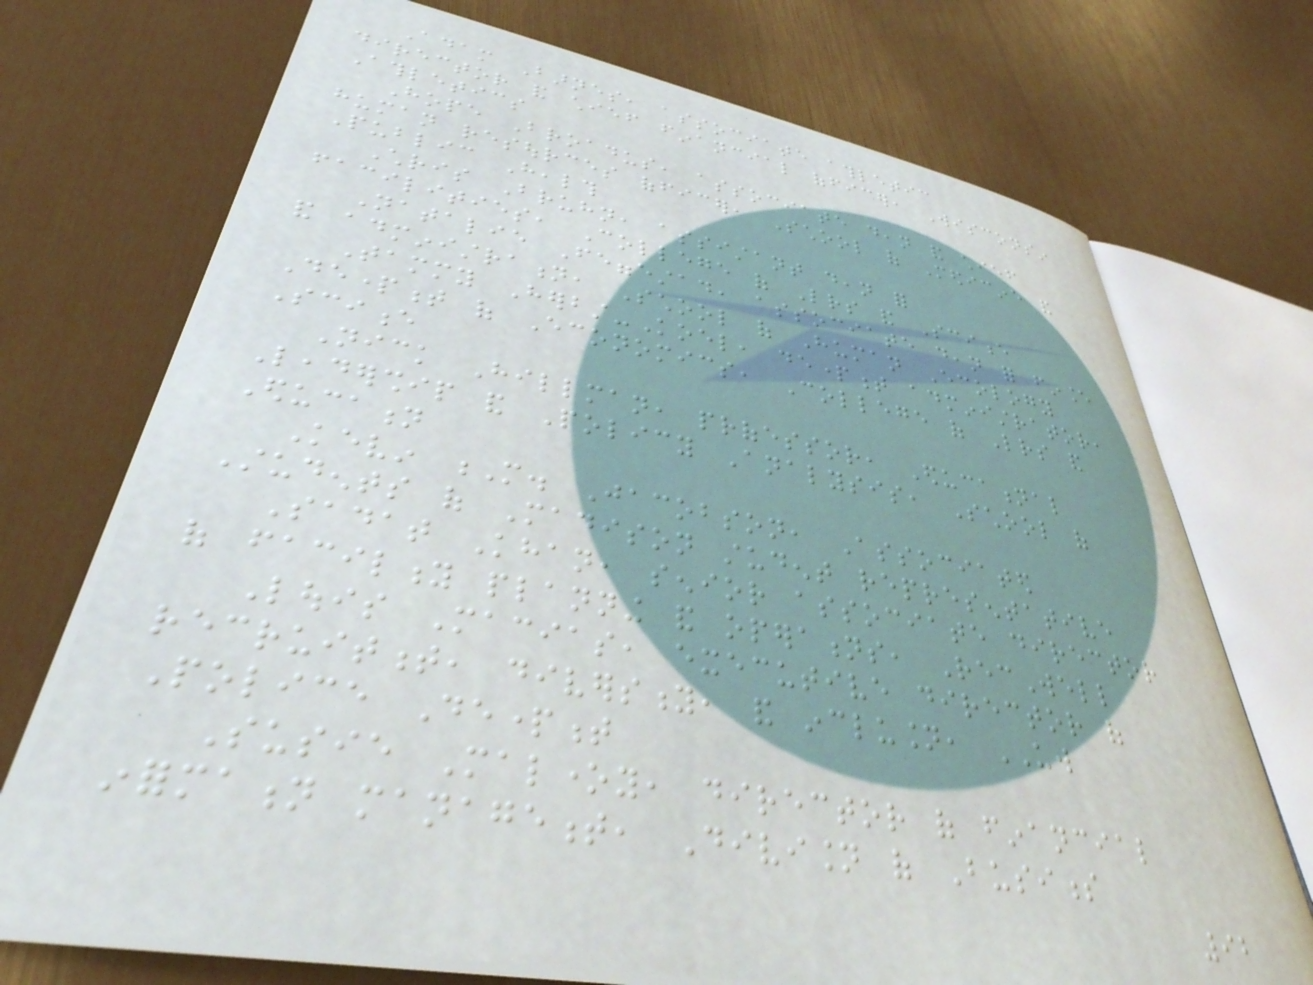Adam Barnes, associate athletic
director and chief financial officer, Wisconsin
Athletics
Hope Broadus, associate dean and chief
human resources officer, School of Medicine and
Public Health
Chris Bruhn, assistant dean for
facilities, College of Letters and Science
Natalie Feggestad, associate dean for finance
and administration, School of Human Ecology
Tammy Herbst-Koel, department administrator,
Department of Economics, College of Letters and
Science
Nick Hillman, professor, Educational
Leadership and Policy Analysis, School of
Education
Kevin M. Jacobson, Associated
Students of Madison student representative
Sadat Khan, senior associate director
of facility planning and operations, RecWell
Louis Macias, executive director of
recruitment, diversity, and inclusion, UW
Police Department
Susie Maloney, director of financial
information management, Division of Business
92
